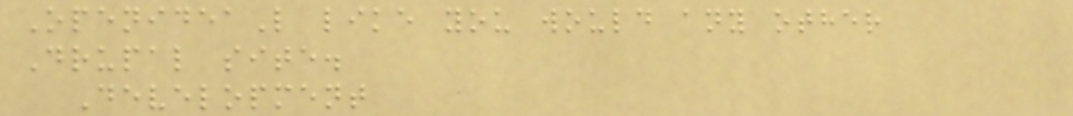OpenideaL like you would any other
Drupal site.
Development
